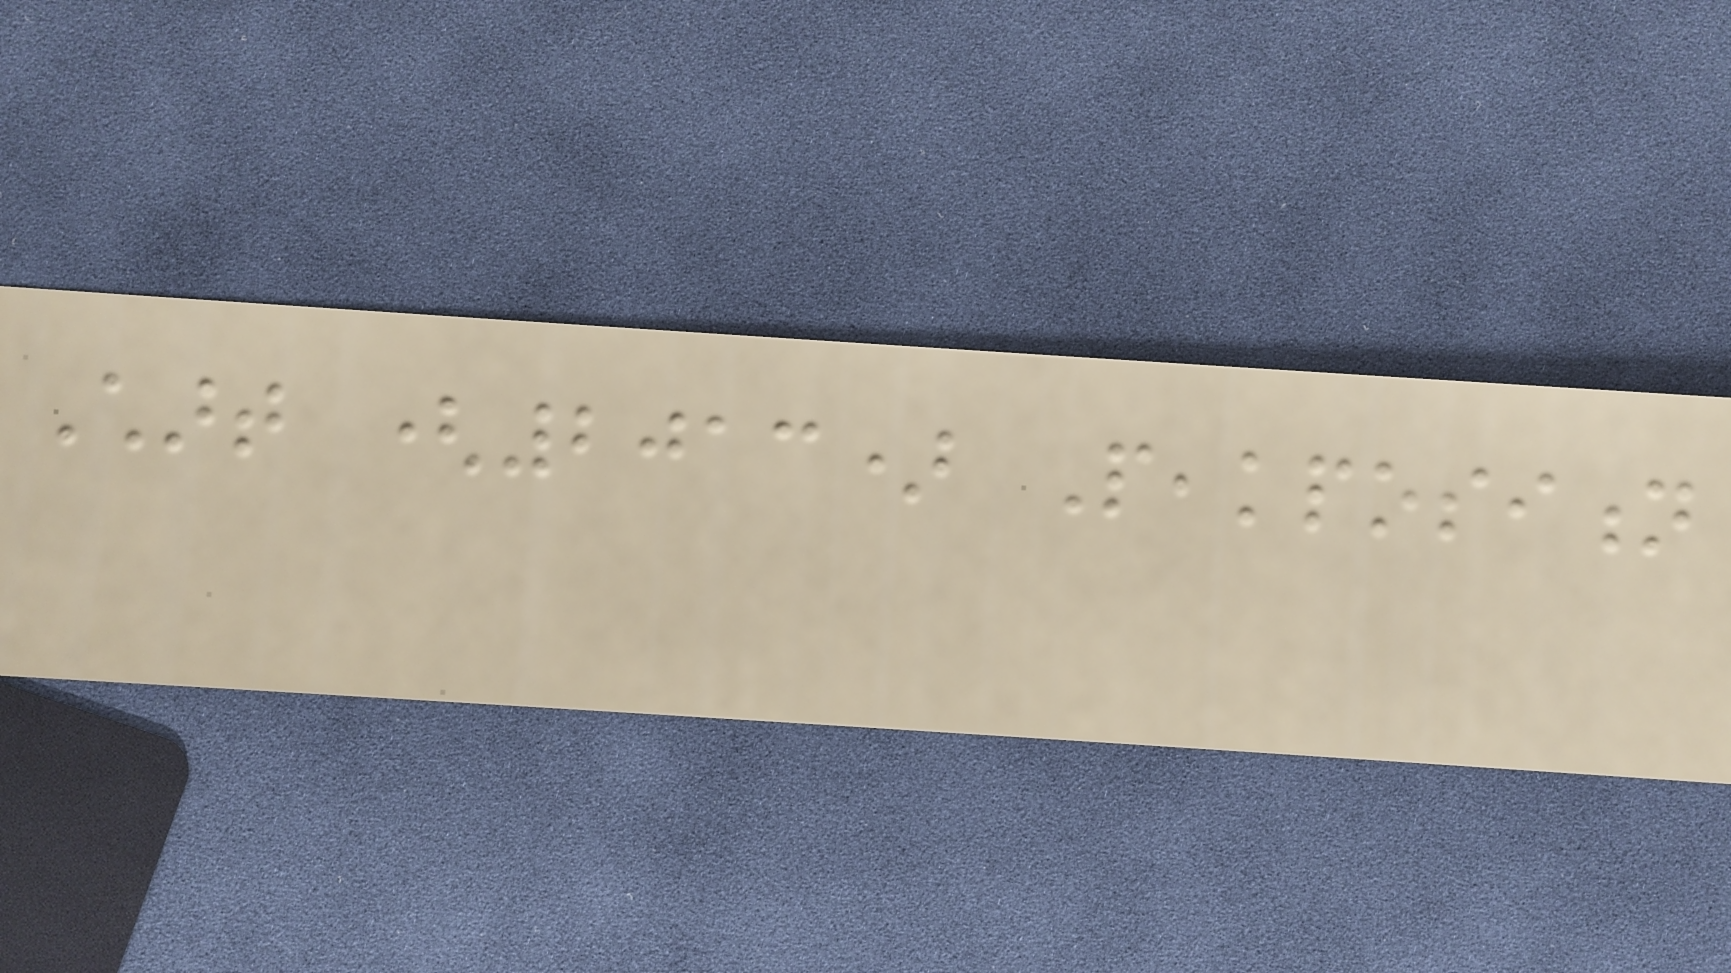Chart (2013) Peakposition
